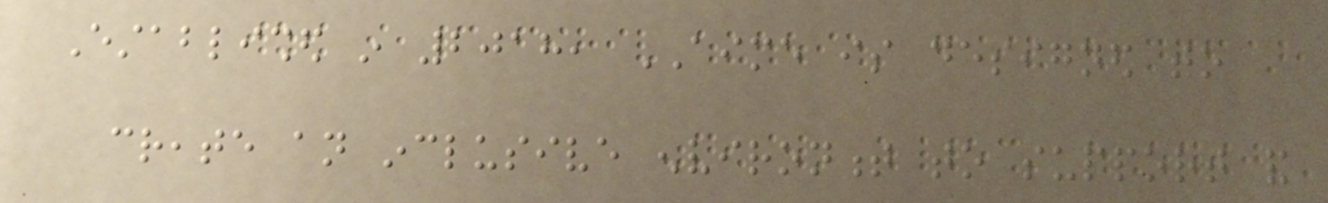Established in 2018, AIME is designed to
create an inclusive environment to support and
